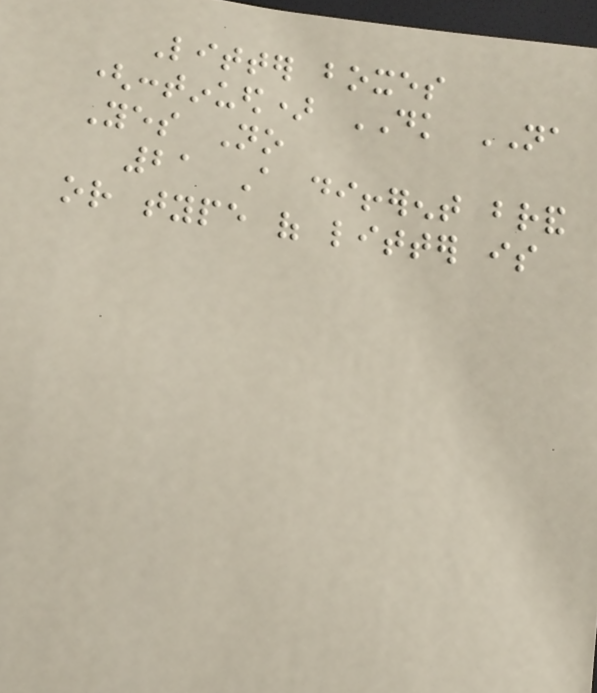Litter boxes
(continued) DK NA
Yes No
21 A different brand
or type of litter is
